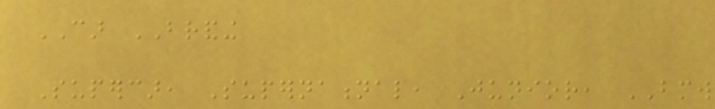CAR BRANDING
Supercar, Supernational, Junior, BMW
